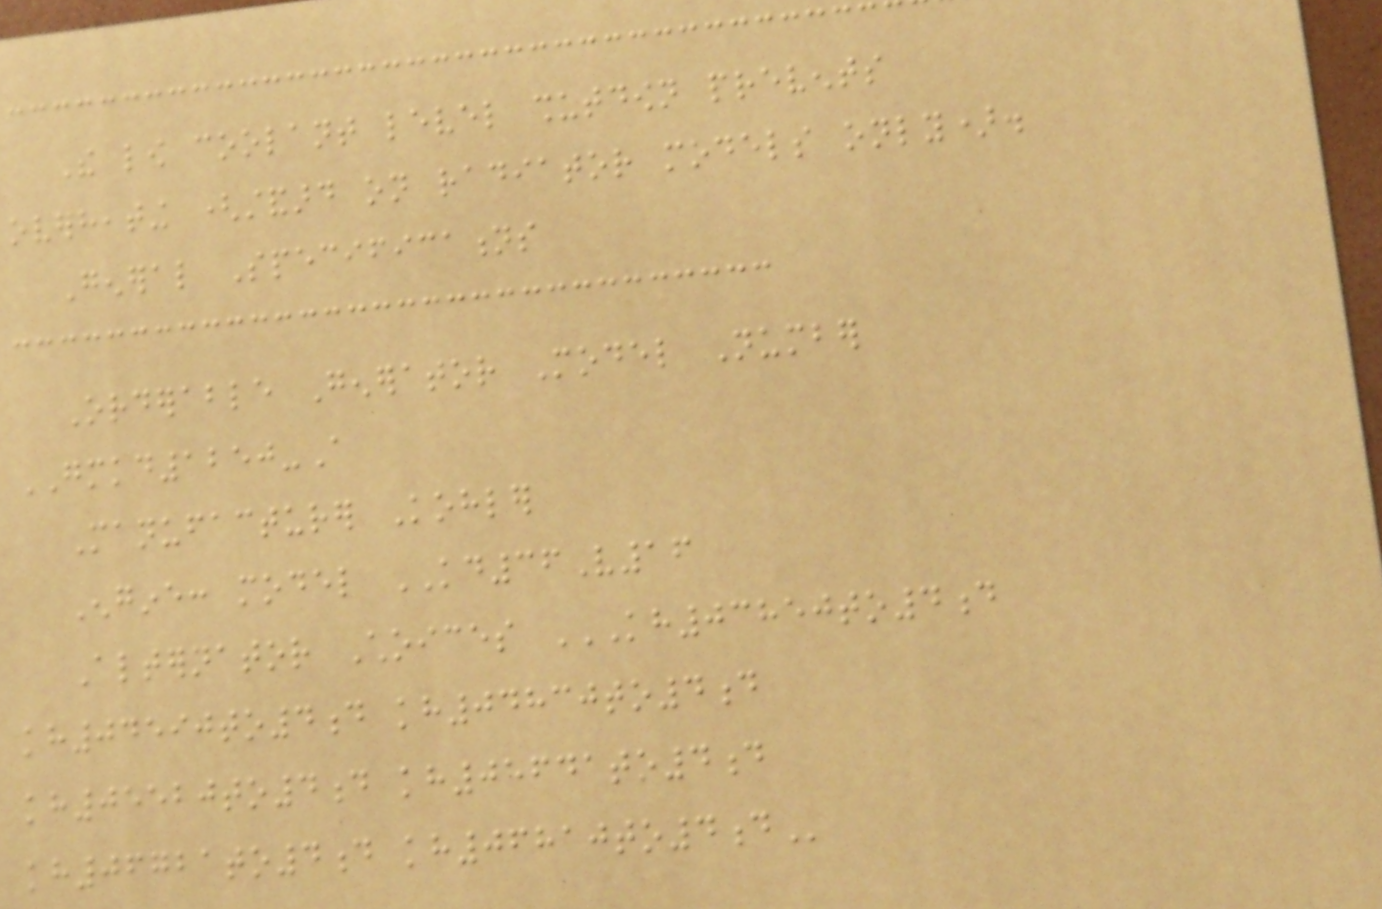The low coolant level shutdown prevents
overheating (standard on radiator models only).
General Specifications
Orderable Generator Model Number
GMKD1250-A
Manufacturer Kohler
Engine: model KD36V16
Alternator Choices KH03850TO4D
KH04590TO4D KH04830TO4D
KH05520TO4D KH05641TO4D
KH06721TO4D KH06810TO4D
